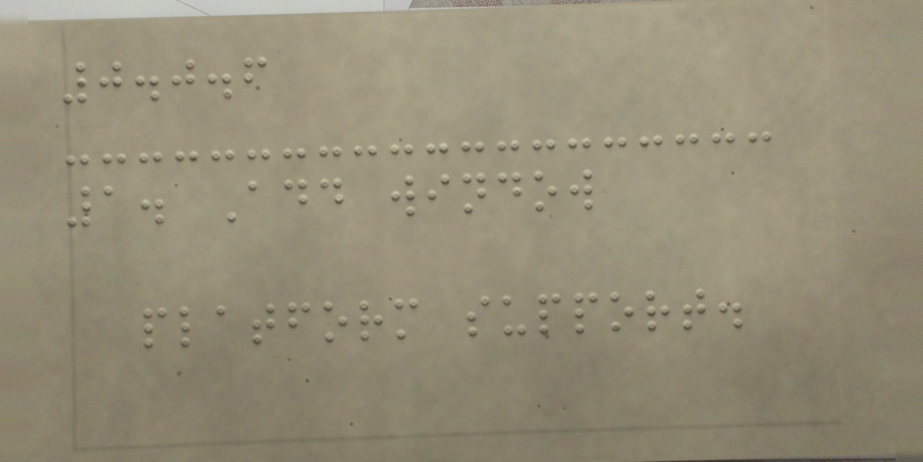0.0.6
1. Add window
platform support.
